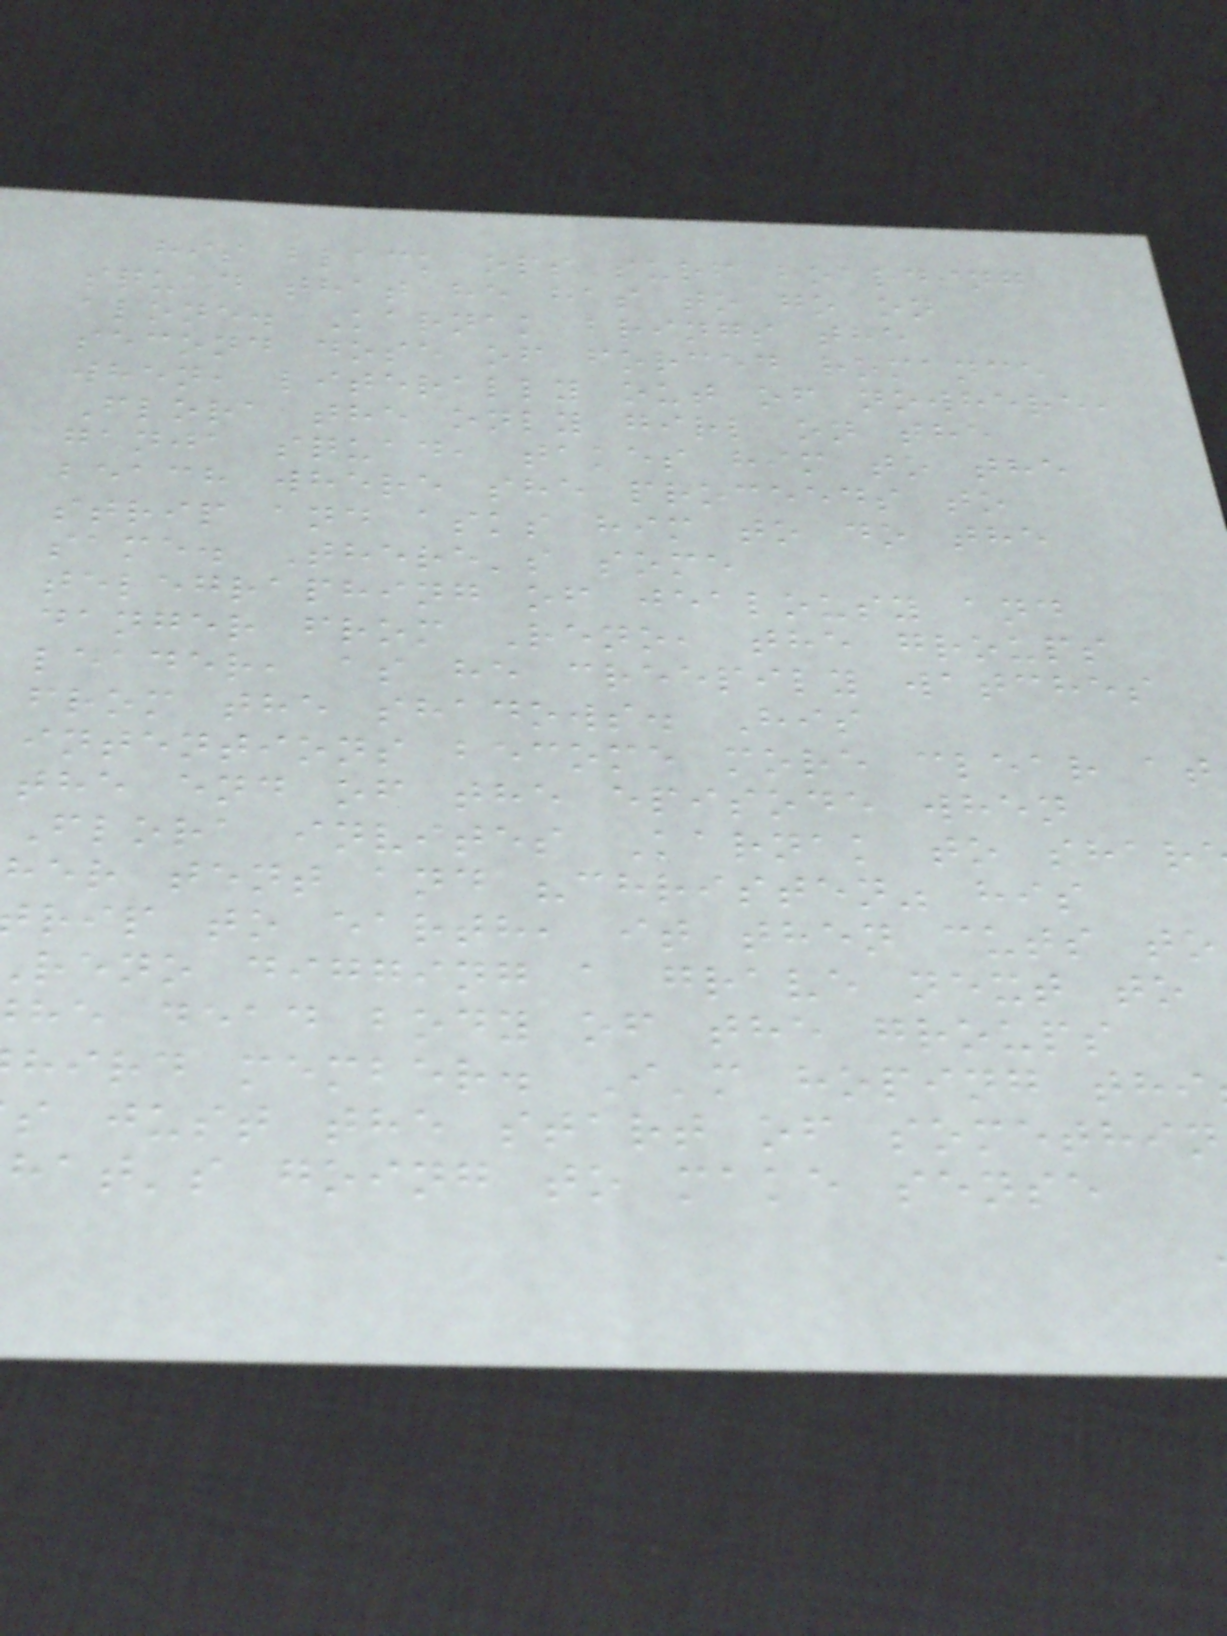his black ops surf boarding
squad that he has to go on
alone. Karnak brings the
second dose of forced romance
when, literally out of nowhere,
Flora the only girl on the
ganja squad, takes him to the
beach where she proceeds to
strip and asks him to do the
same. There's some
telegraphing of jealousy and
danger from Reno, the groups
leader, as he creepily watches
from the shadows. His
intentions become more clear at
the end of the episode when
Flora invites Karnak to shar
her tent and "christen" his
rip to earth, it then cuts to
reno digging a grave next to
he dead body of the groups
hird member. I'm hoping thi
s just the start of somethin
hat's going to make sense
